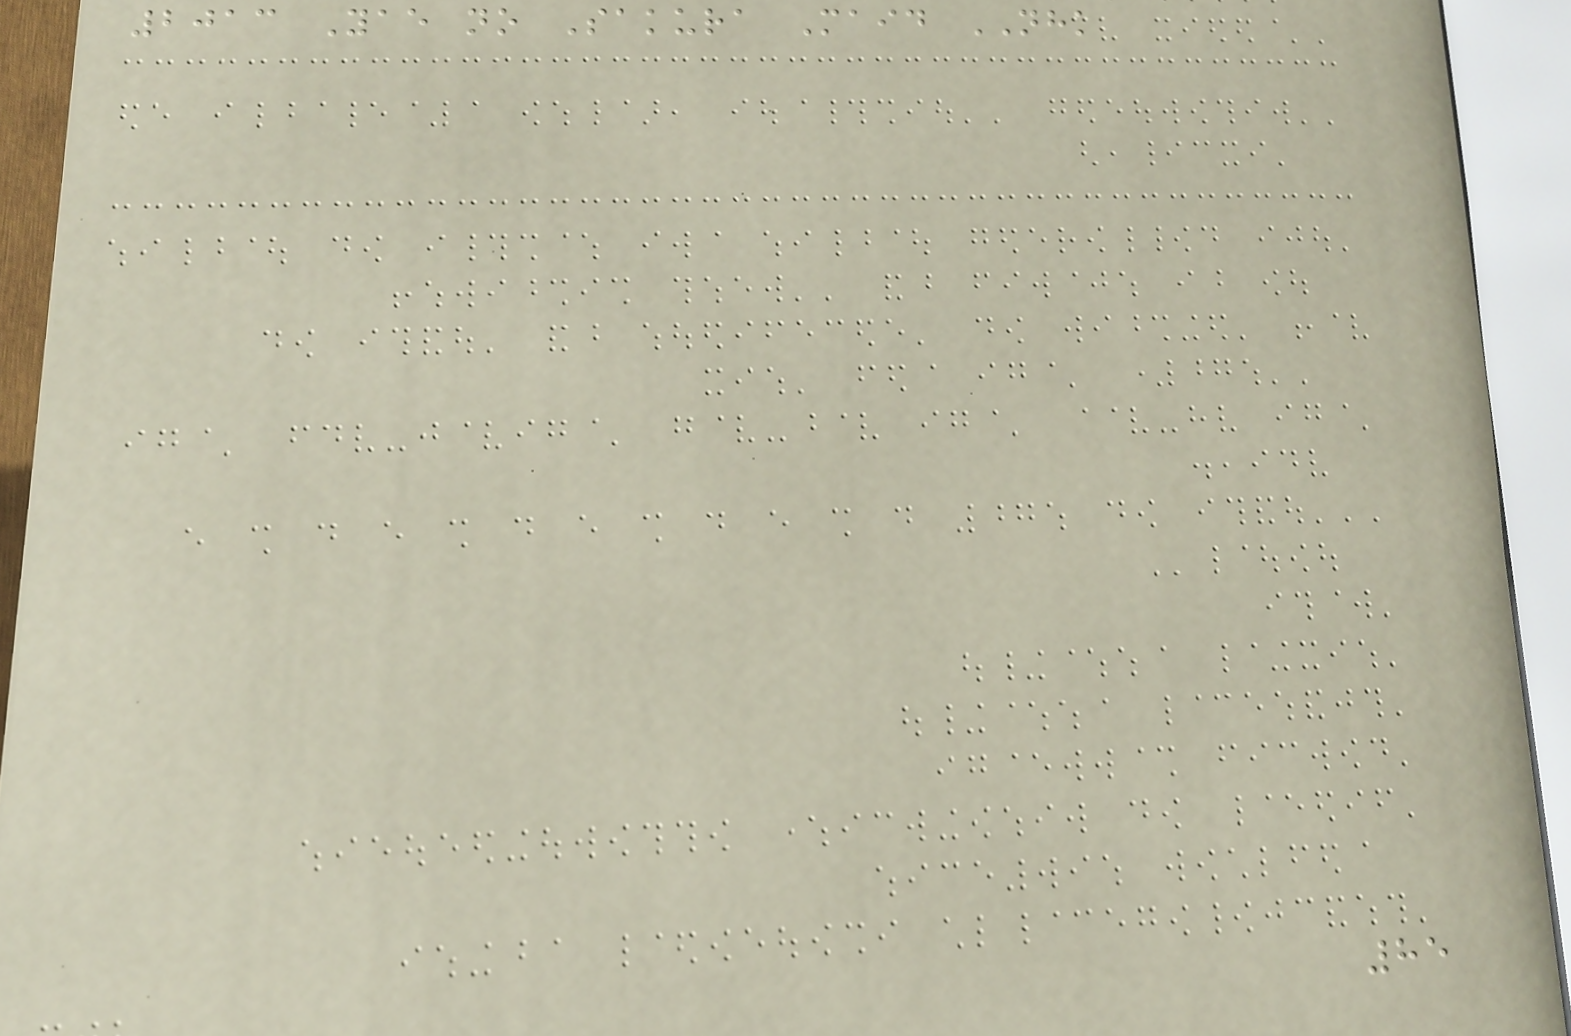2013 Yae no Sakura Maid NHK
85
